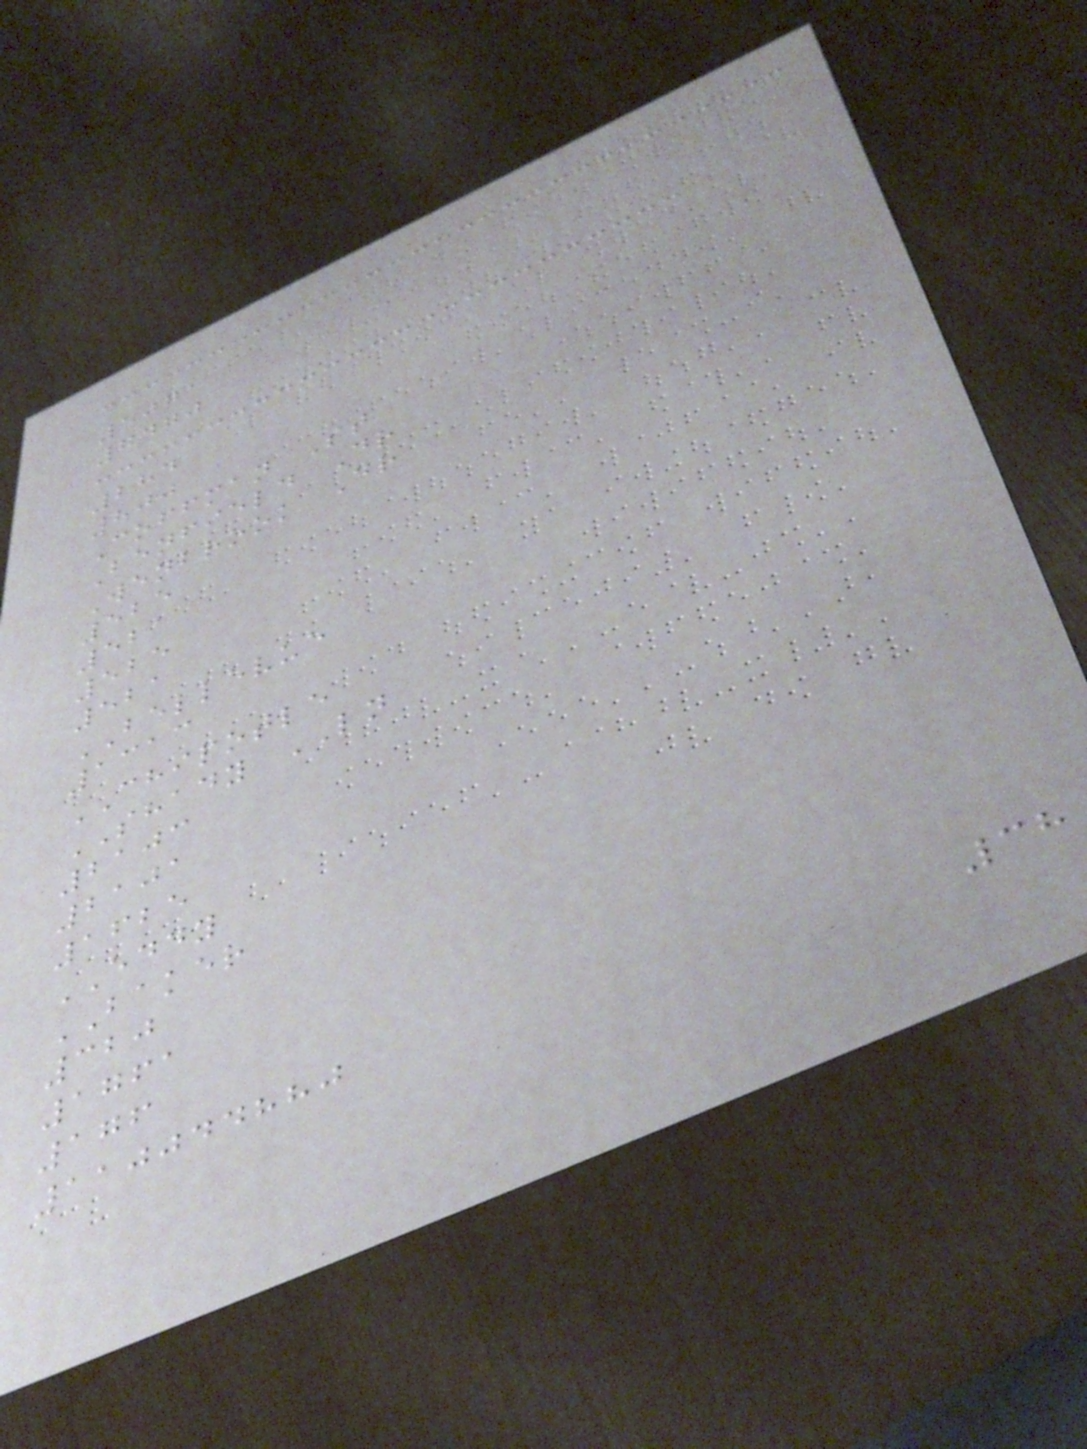5071
7470
284
800
Coffman St
Benfield Dr
Wenbrook Dr
525
521
525
521
BELLEVUE
1313
CHIPOTLE
SHADY LN
2103
2101
1625
EDDY
BAKER
320
1761
176
110044880
38
